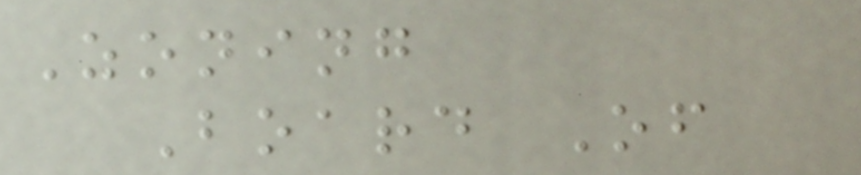Zoning
Board Of
